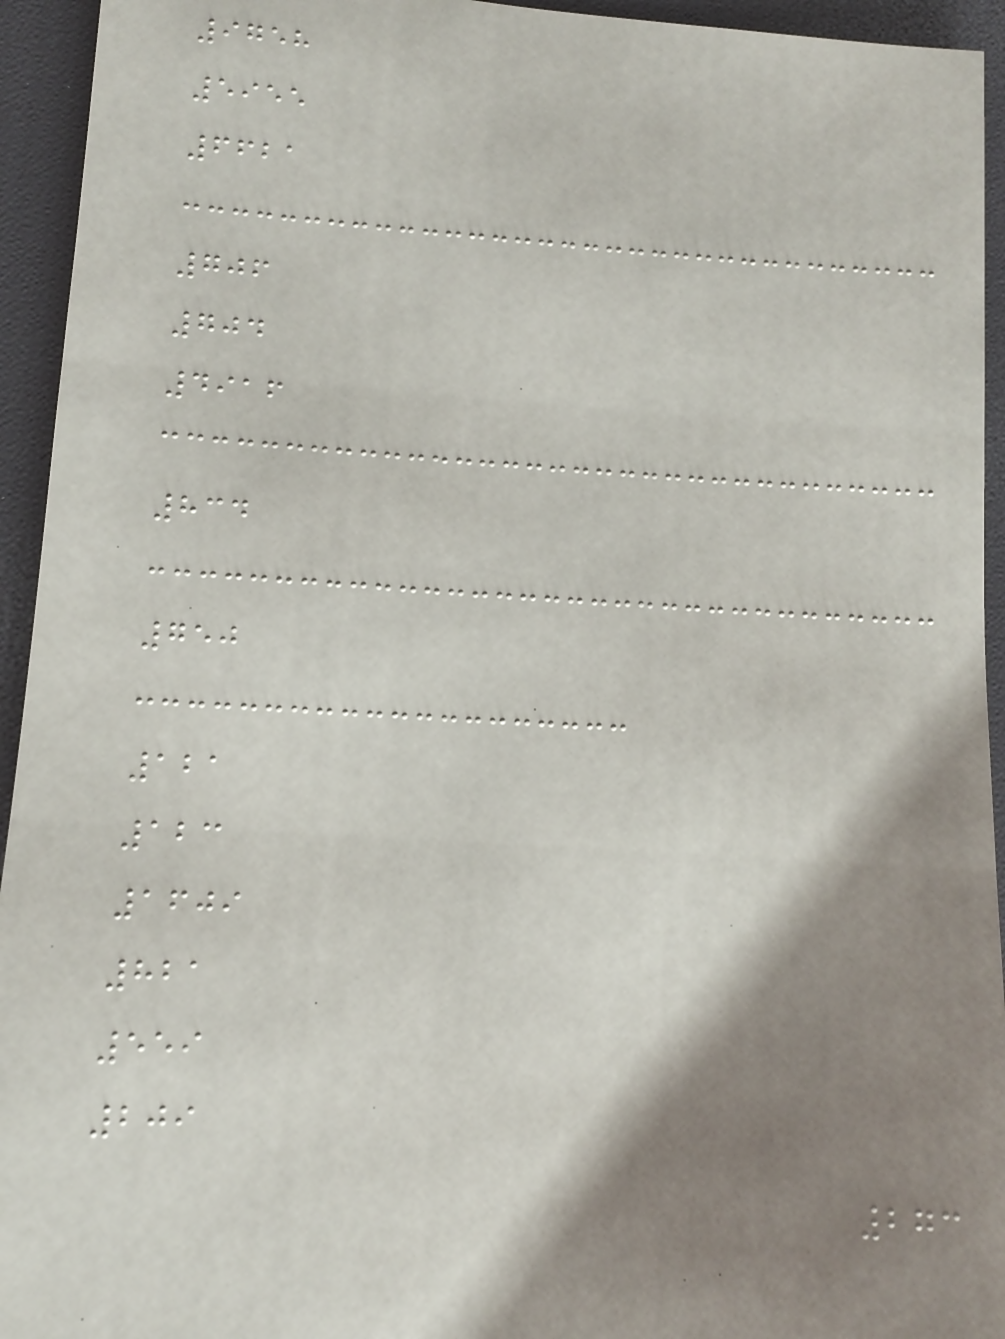9758
5955
6621
706
704
4916
834
750
121
123
1609
821
559
209
273
